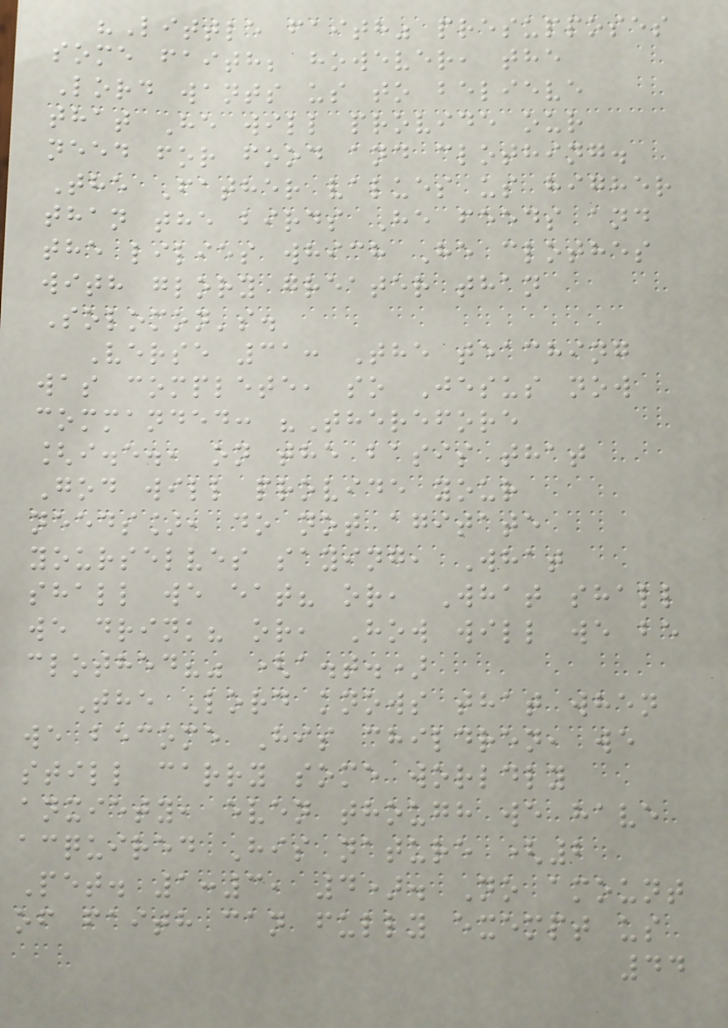"Little faith" presupposes
some faith; however, the
Lord wants us to believe
that He will provide our
need for food and clothing.
The Father values us higher
than the birds He feeds and
the lilies which He clothes
with glory greater than
Solomon's.
Verse 31: The teaching
was complete, so Jesus now
commanded: "Therefore
[i.e., on the basis that
God will provide your
needs], do not agitate
yourselves saying, What
shall we eat? or, What shall
we drink? or, How will we be
clothed?" (a.t.)
The Lord knows that when
we become His children, we
still carry some worldly
anxiety, even though we have
acquired His nature (2
Pet. 1:3, 4). No amount
of faith can fully exempt us
44
